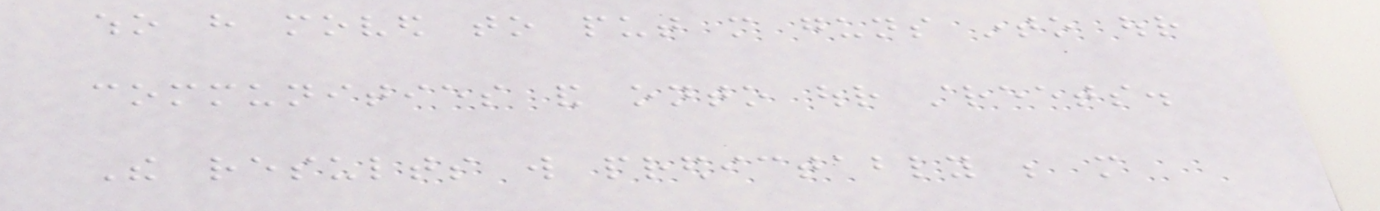who have moved to put more guns into our
communities and onto our streets.
The results will predictably be more
